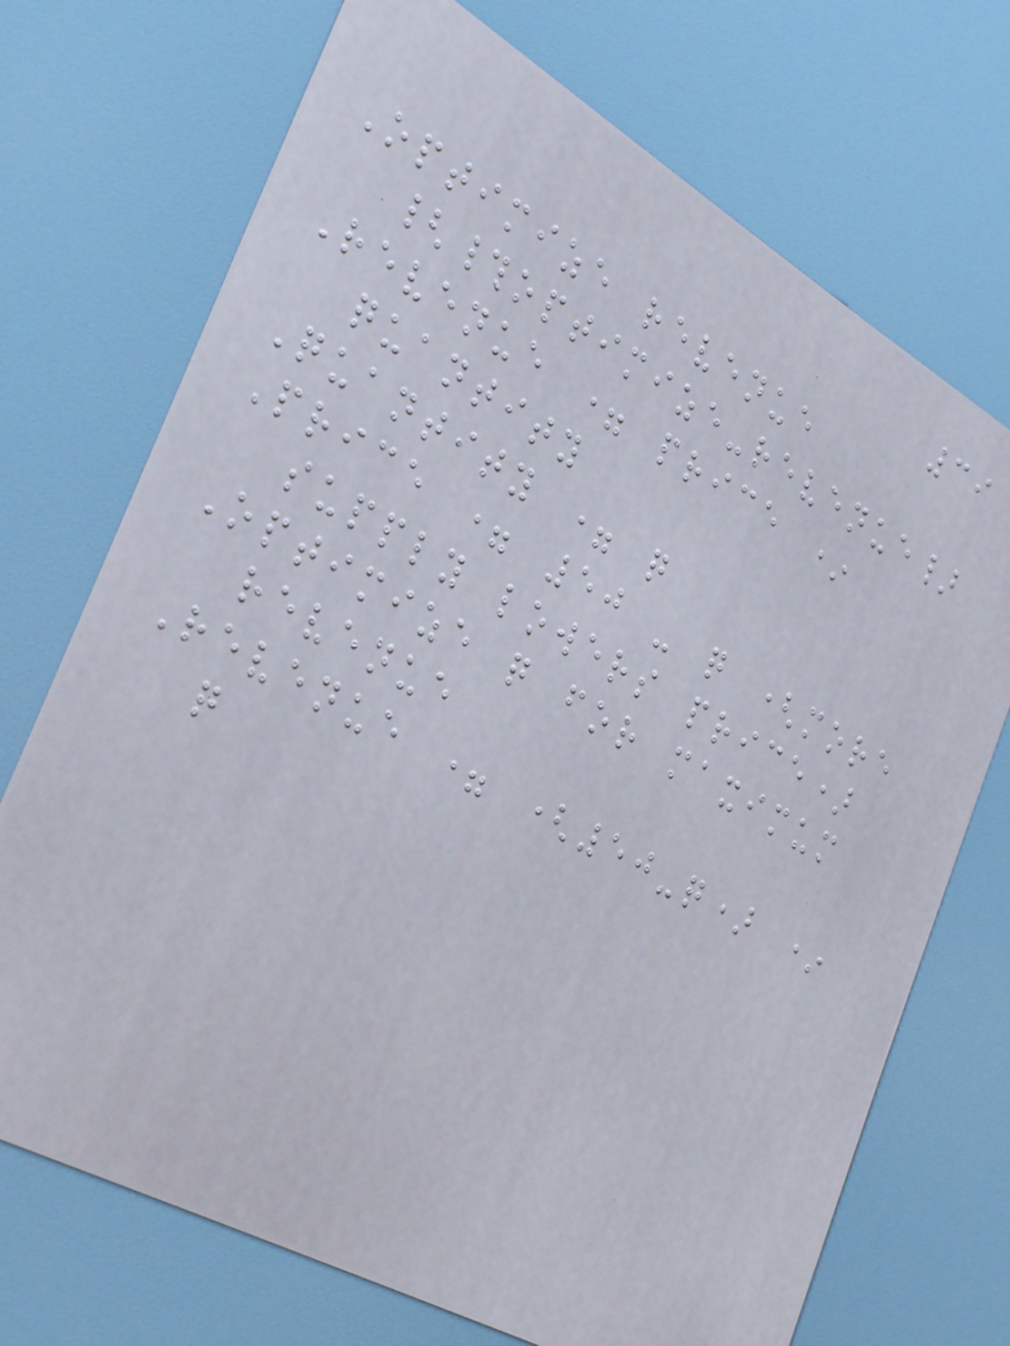39
Optimize revenue
{#optimize-revenue}
Revenue = price *
quantity
Quantity = q
Price = 50 - q (more
supply lowers price)
Optimize q for maximum
revenue
Revenue = (50-q) *
q
